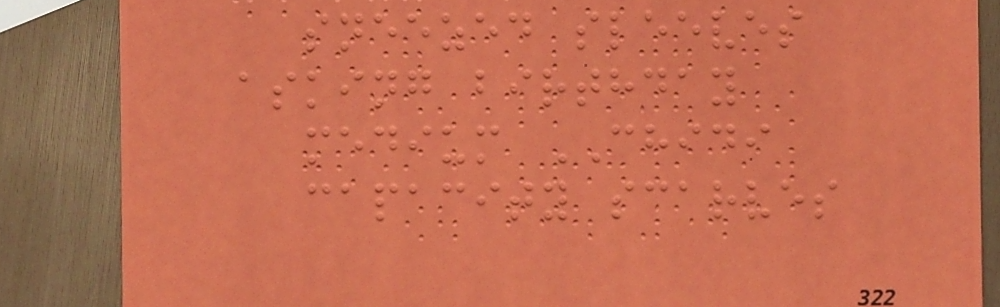sneezed sleeves
asking birthday
medium CHIDI
capacity scarves
